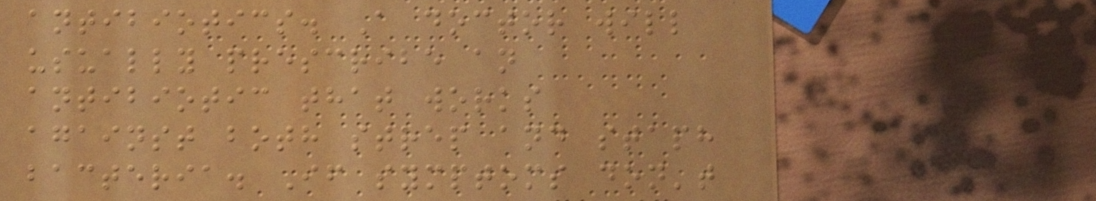antibiotics. A doctor will
usually prescribe an
antibiotic that works
against both strep and staph
bacteria. If symptoms don't
